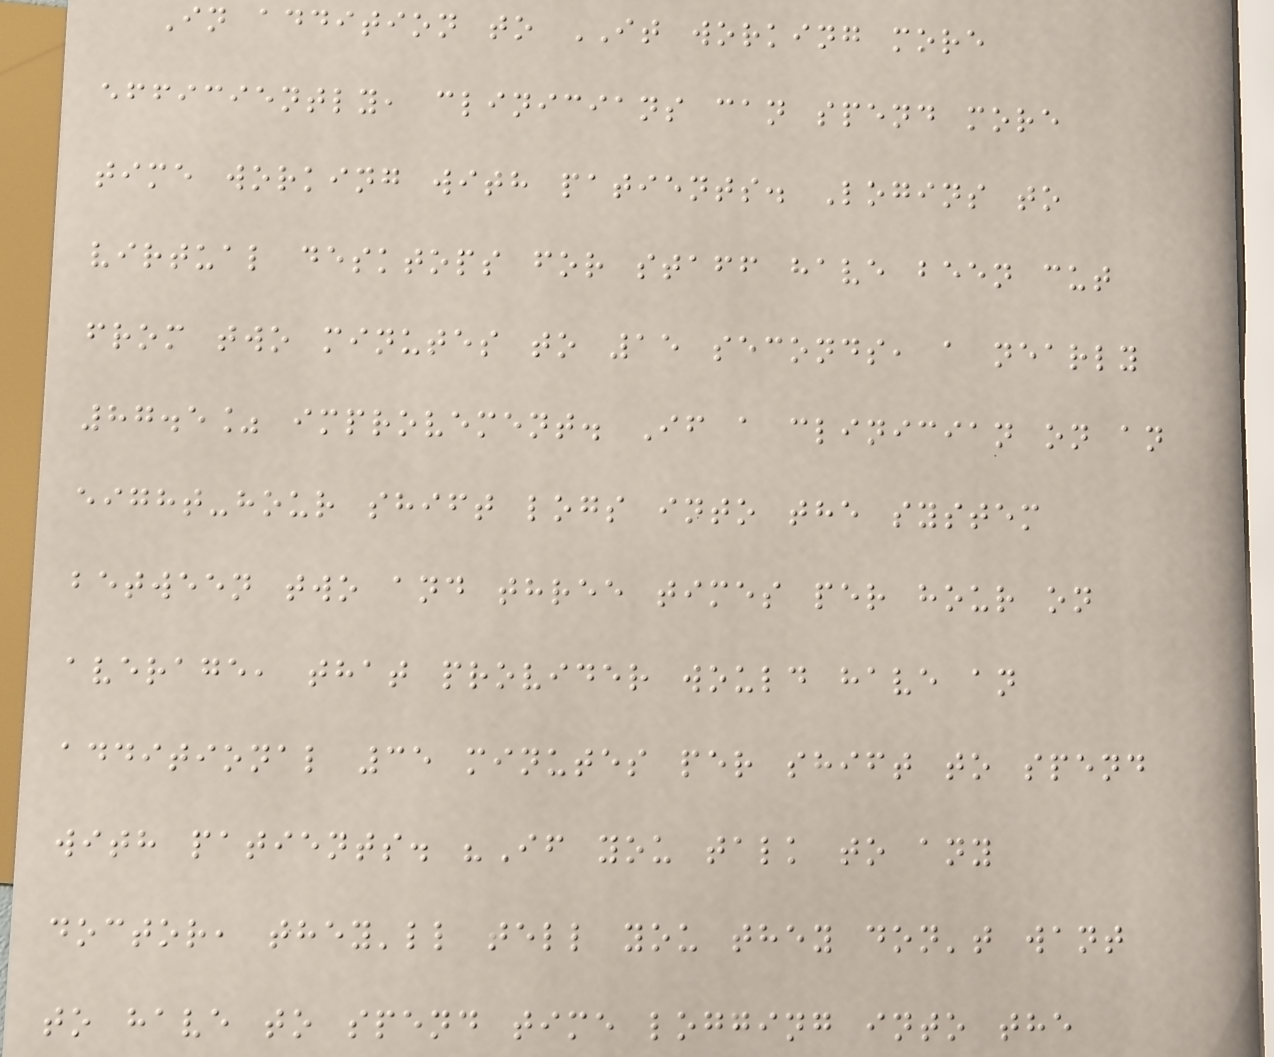In addition to IT working more
efficiently, clinicians can spend more
time working with patients. Logins to
virtual desktops for staff have been cut
from two minutes to 15 seconds, a nearly
87.5% improvement. If a clinician on an
eight-hour shift logs into the system
between two and three times per hour on
average, that provider would have an
additional 35 minutes per shift to spend
with patients. "If you talk to any
doctor, they'll tell you they don't want
to have to spend time logging into the
